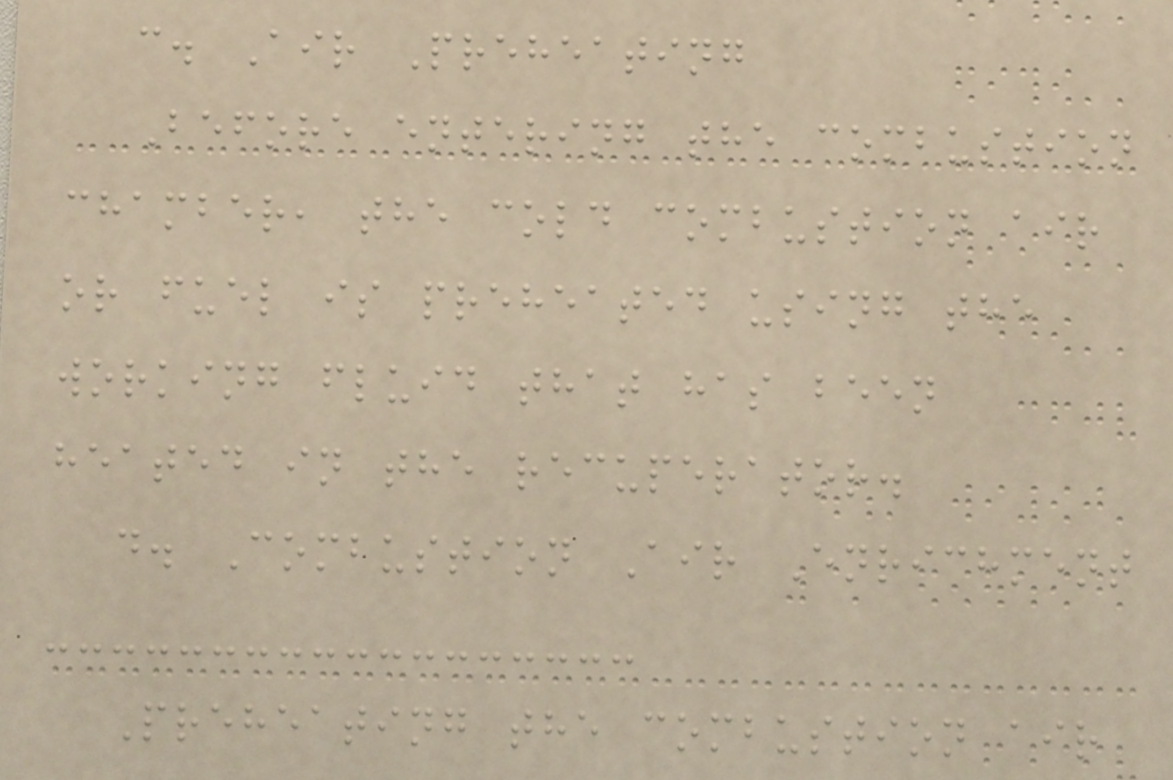c. Air Preheating
Before entering the combustion
chamber, the cold combustion air
or fuel is preheated using the
working fluid that has been
heated in the recuperator.
d. Combustion Air Enrichment
Preheating the combustion air
